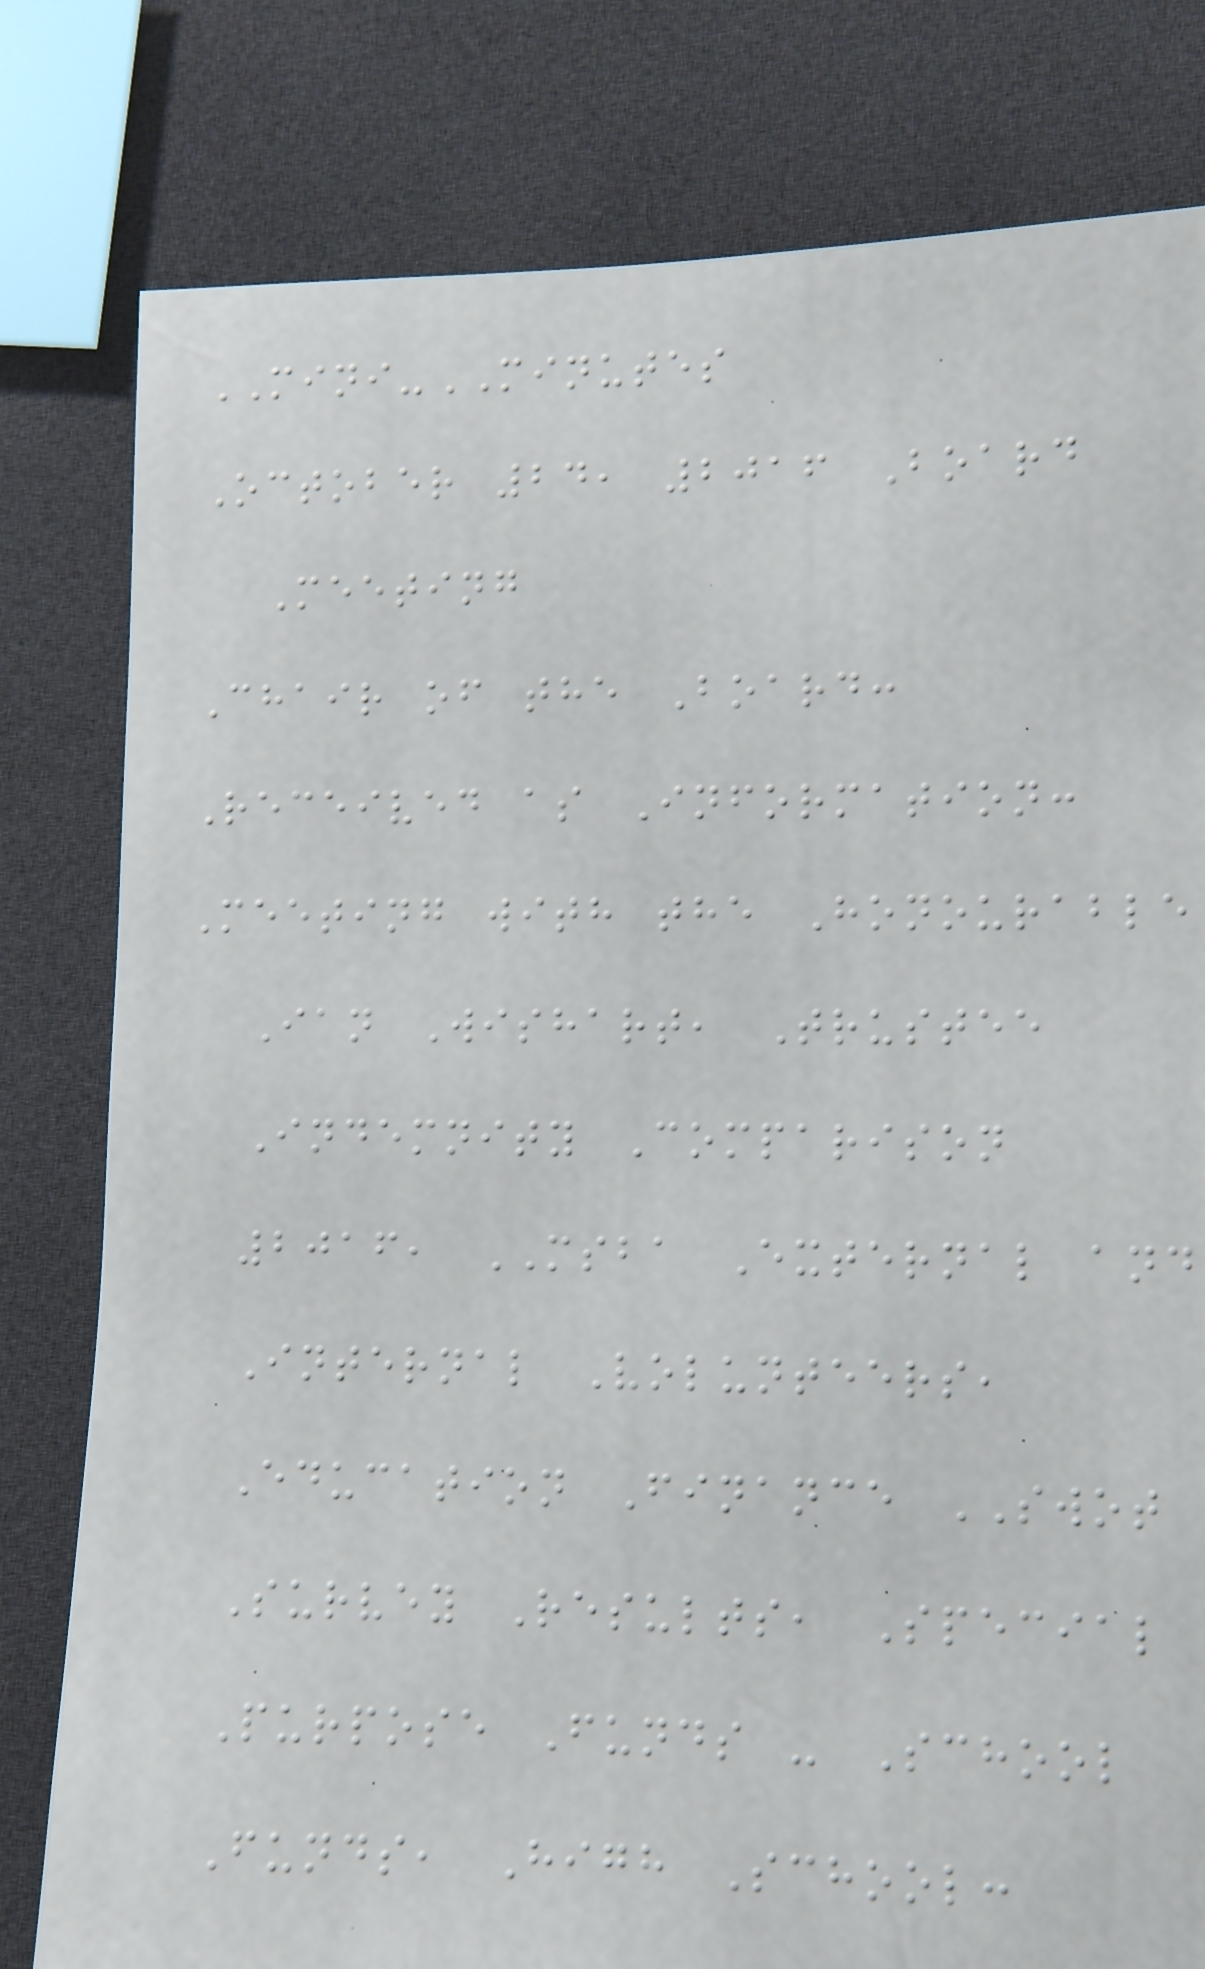MINI-MINUTES
October 24, 2016 Board
Meeting
Chair of the Board:
Received as Information:
Meeting with the Honourable
Ian Wishart, Trustee
Indemnity Comparison
2016, MSBA External and
Internal Volunteers,
Education Finance SWOT
Survey Results, Special
Purpose Funds - School
Funds, High School:
